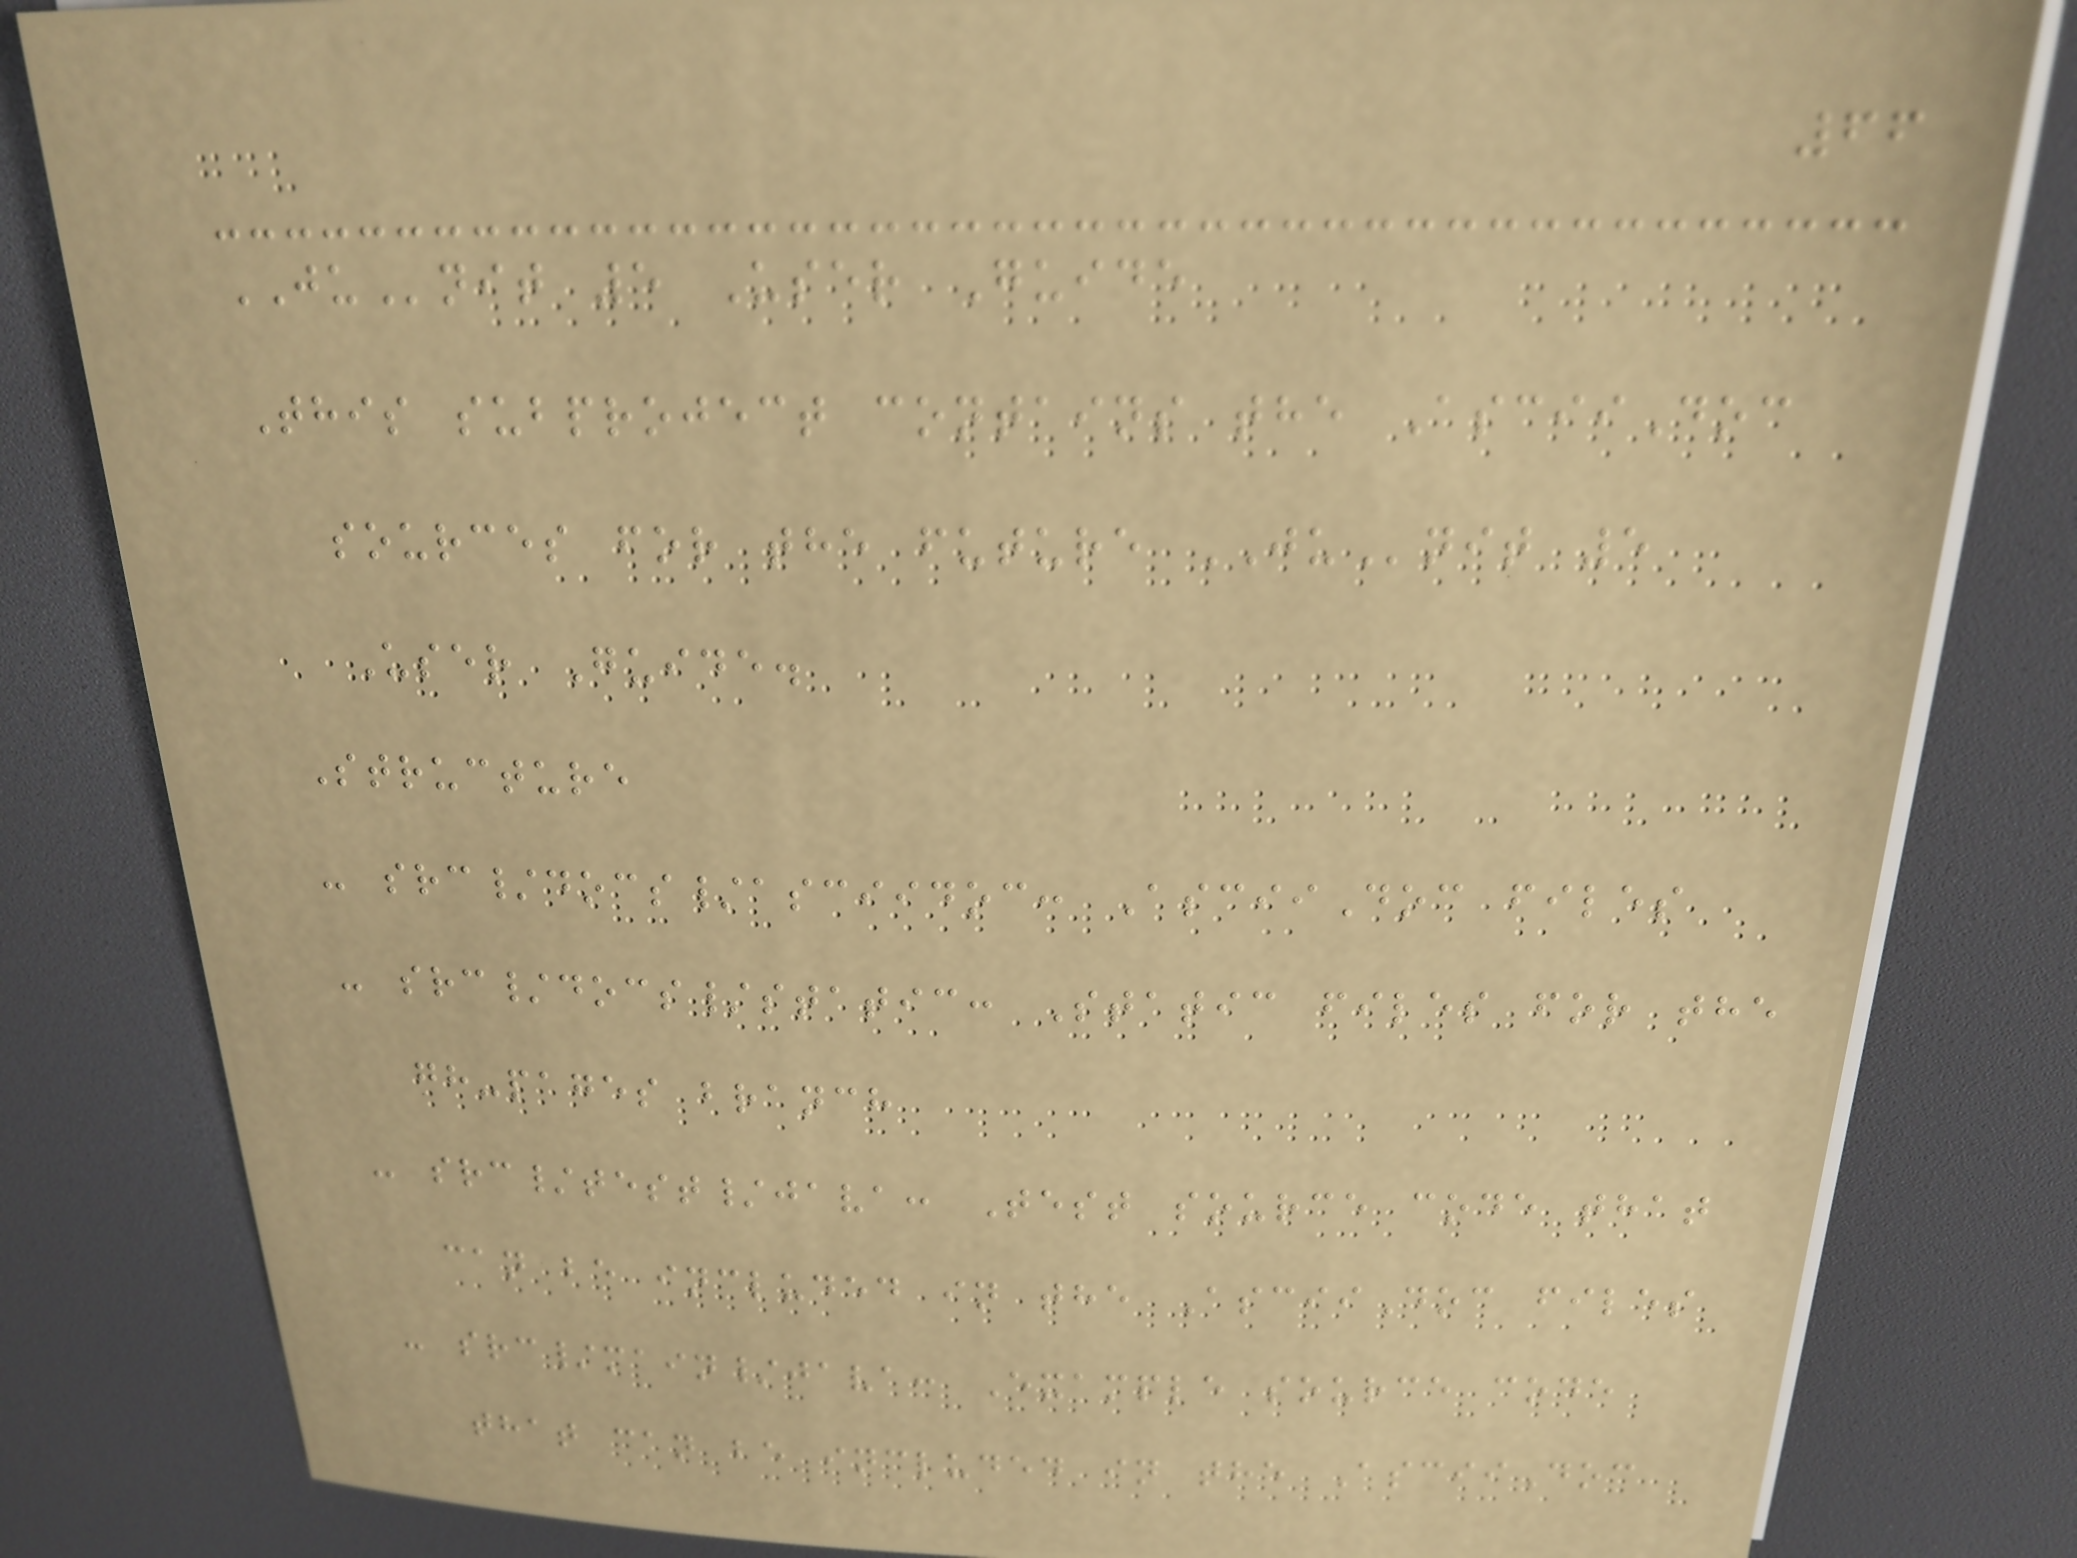66
JUnit 5 User Guide
This subproject contains the AsciiDoc
sources for the future JUnit 5
User Guide.
Structure
- src/docs/asciidoc: AsciiDoc files
- src/docs/static: Static files for the
gh-pages branch
- src/test/java: Test source code that
can be included in the AsciiDoc files
- src/main/java: Example source code
that can be included in the AsciiDoc
